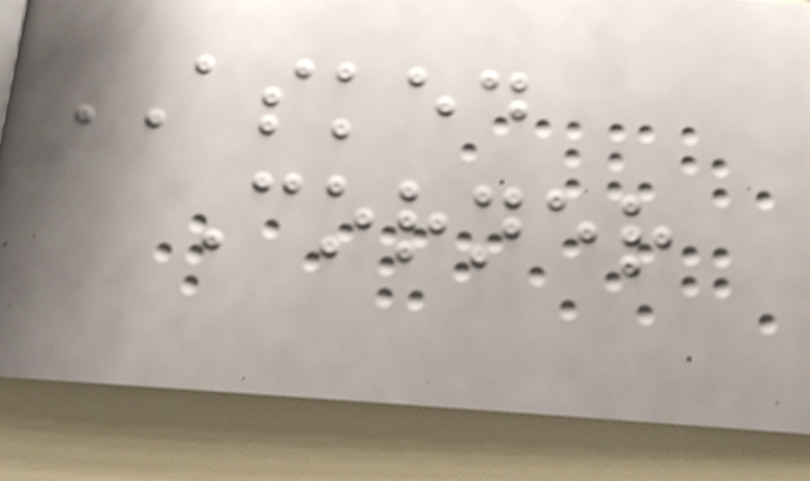ASKED
Corner
